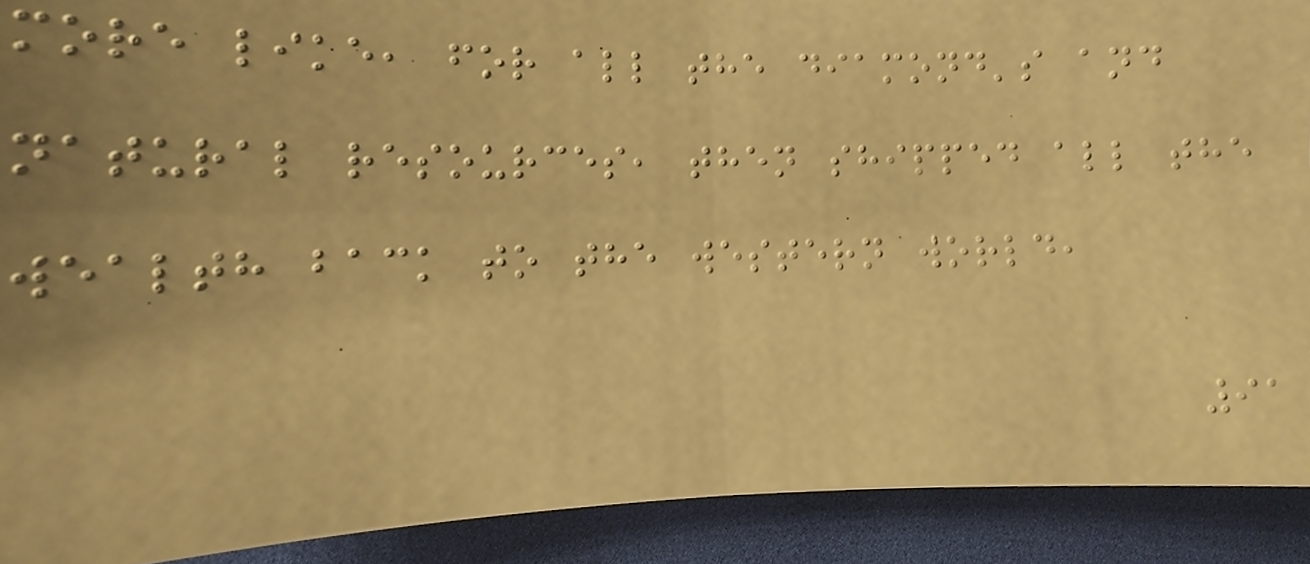more like, for all the diamond's and
natural resources, then shipped all the
wealth back to the western world,
91
